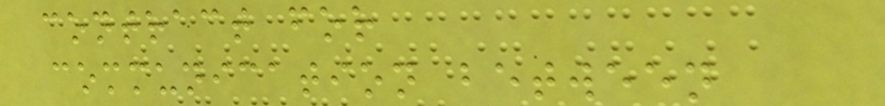contract for
communication between
